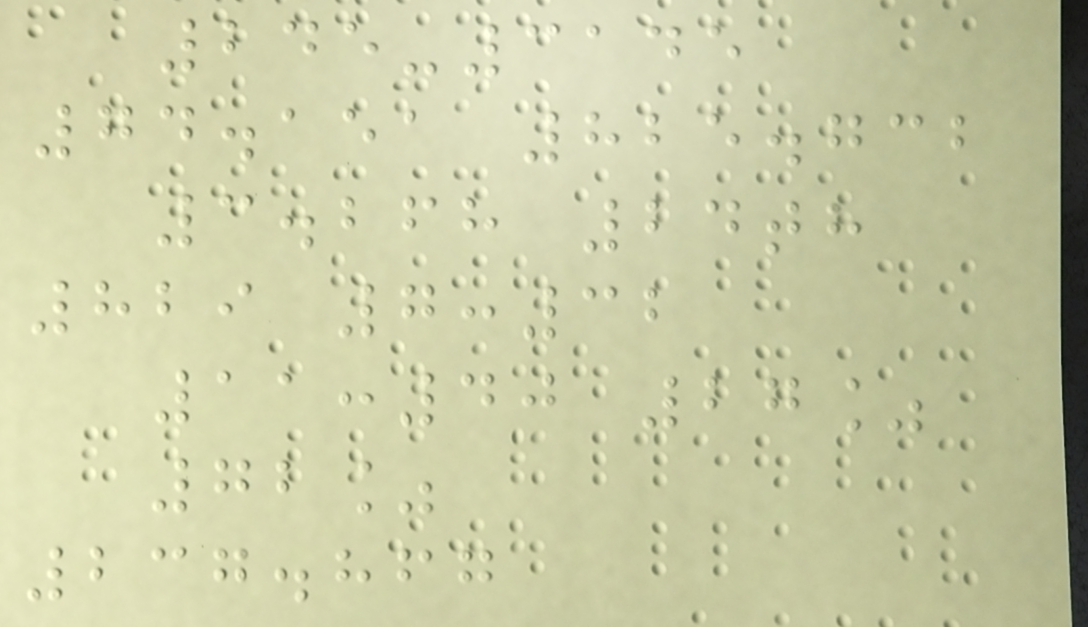245-3145
74.151 825.732
3.268 24th
829 7:32
11:40 27%
72%
237.867
